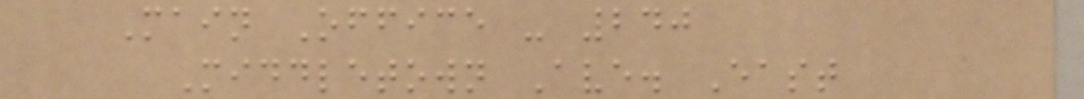Main Office - 240
Middletown Ave. East
